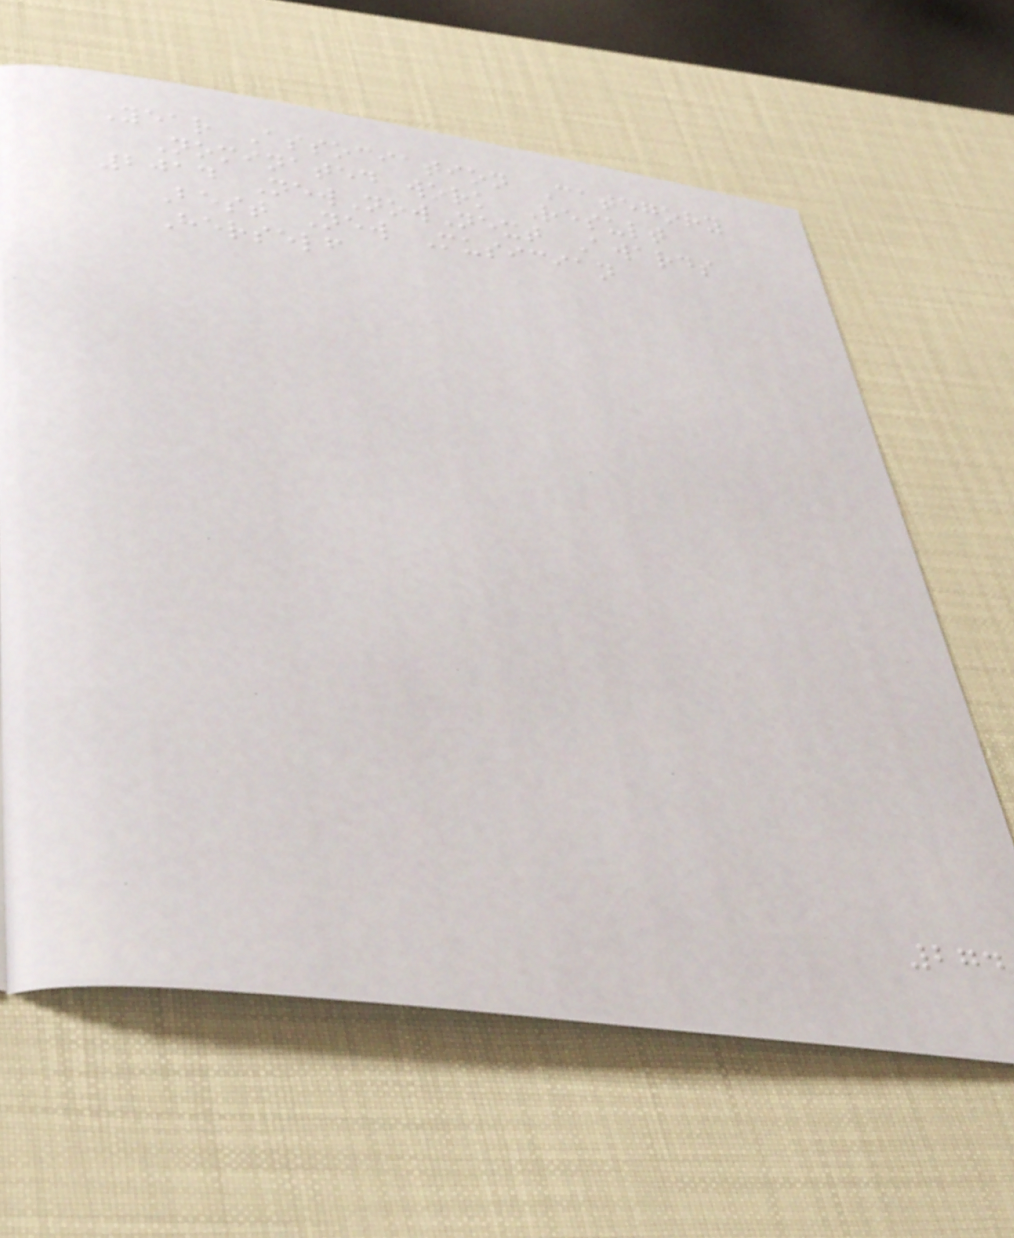Year Association Category
Nominated work Result
2014 NewNowNext Awards
Best New Musician
Herself
274
